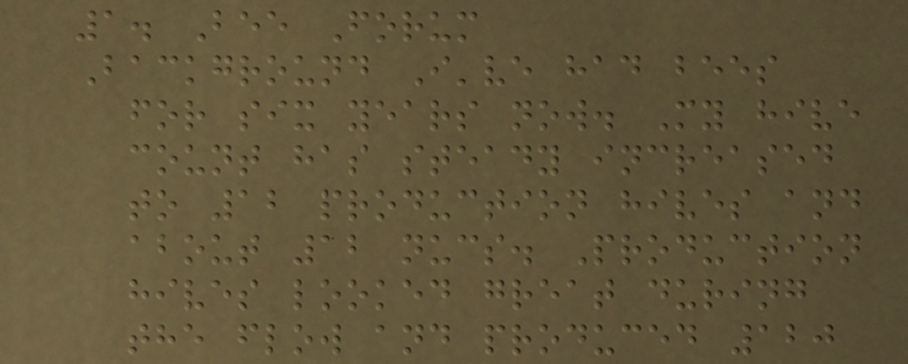1. Bee Forum
Background I've had bees
for six years now. My hive
count has steady increased
to 12 production hives and
about 12 nucs. Production
hives looked great during
the flow and produced 120
